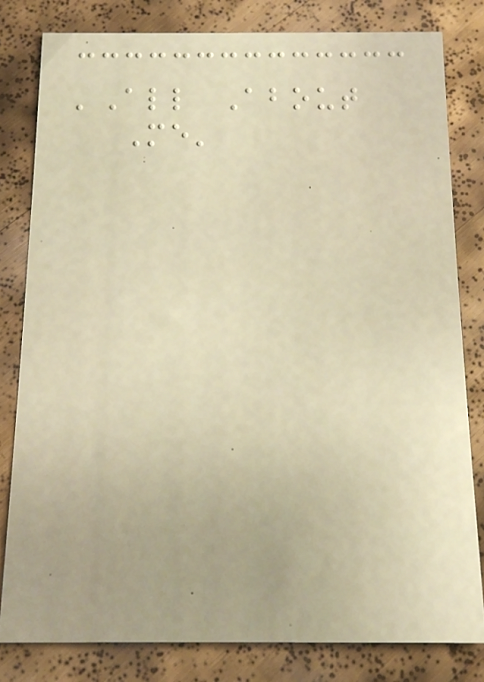'All About
Me'
